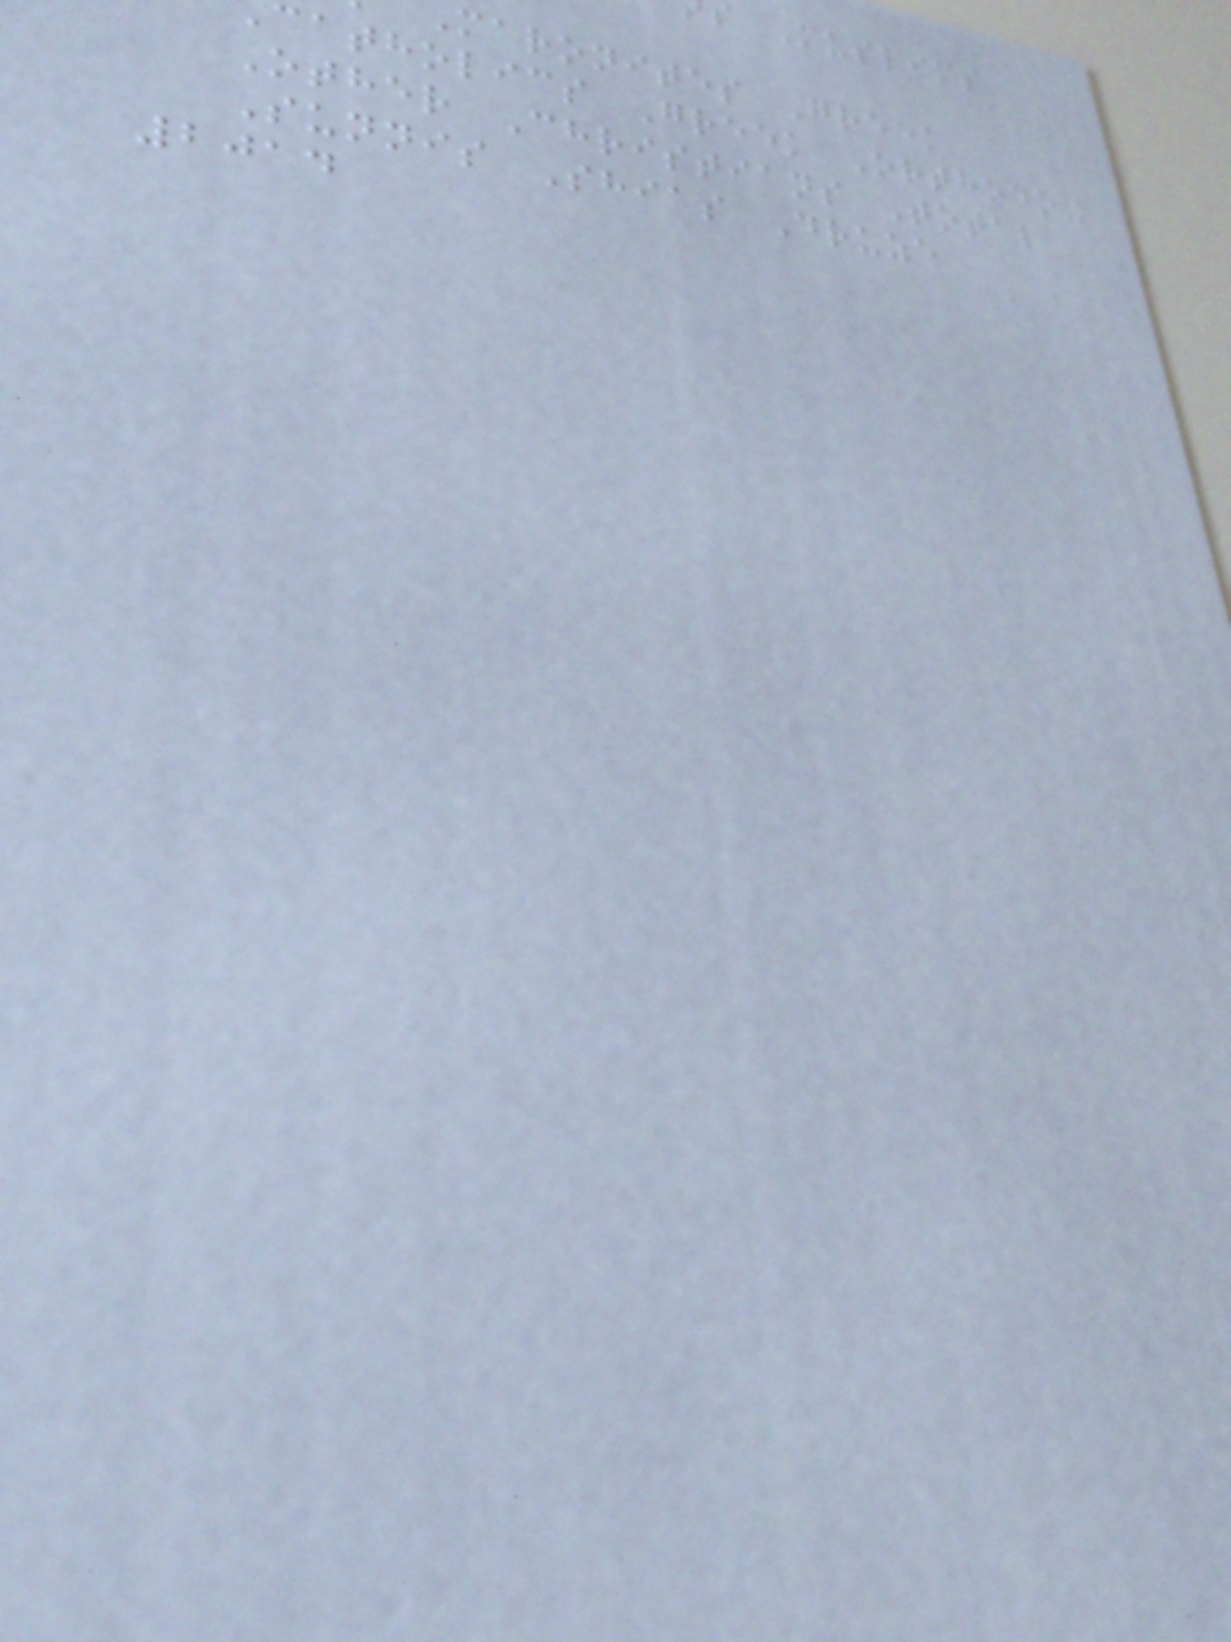Muslims
maronites Greek
catholics Greek Orthodox
Other Christians Total
Sunnis Shias Druze
2014
